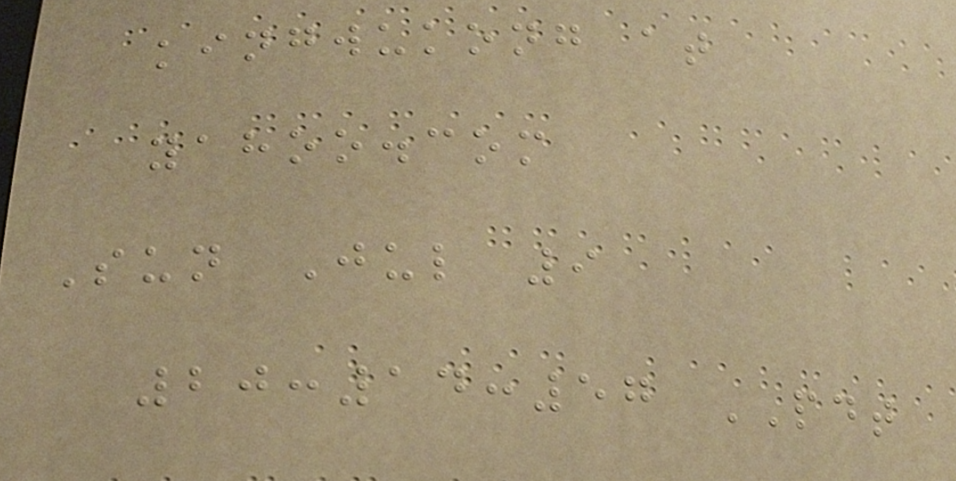kingwukong at
yahoo.com
Sun Jul 9
20:14:57 PDT
